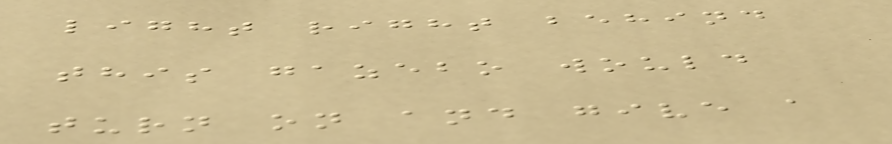light right behind
this gazebo would
turn on and give a
